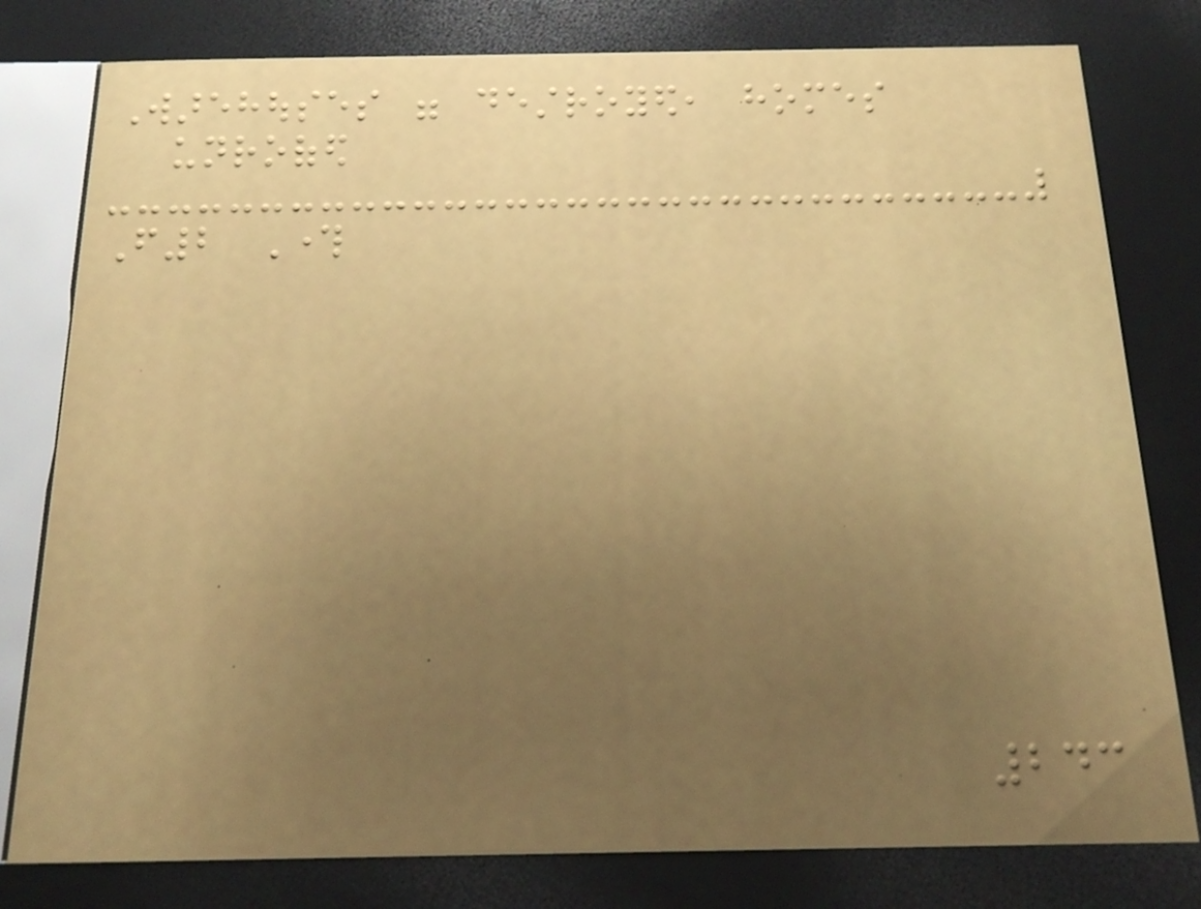Warehouses were destroyed, homes
unroofed
F2 Through
243
